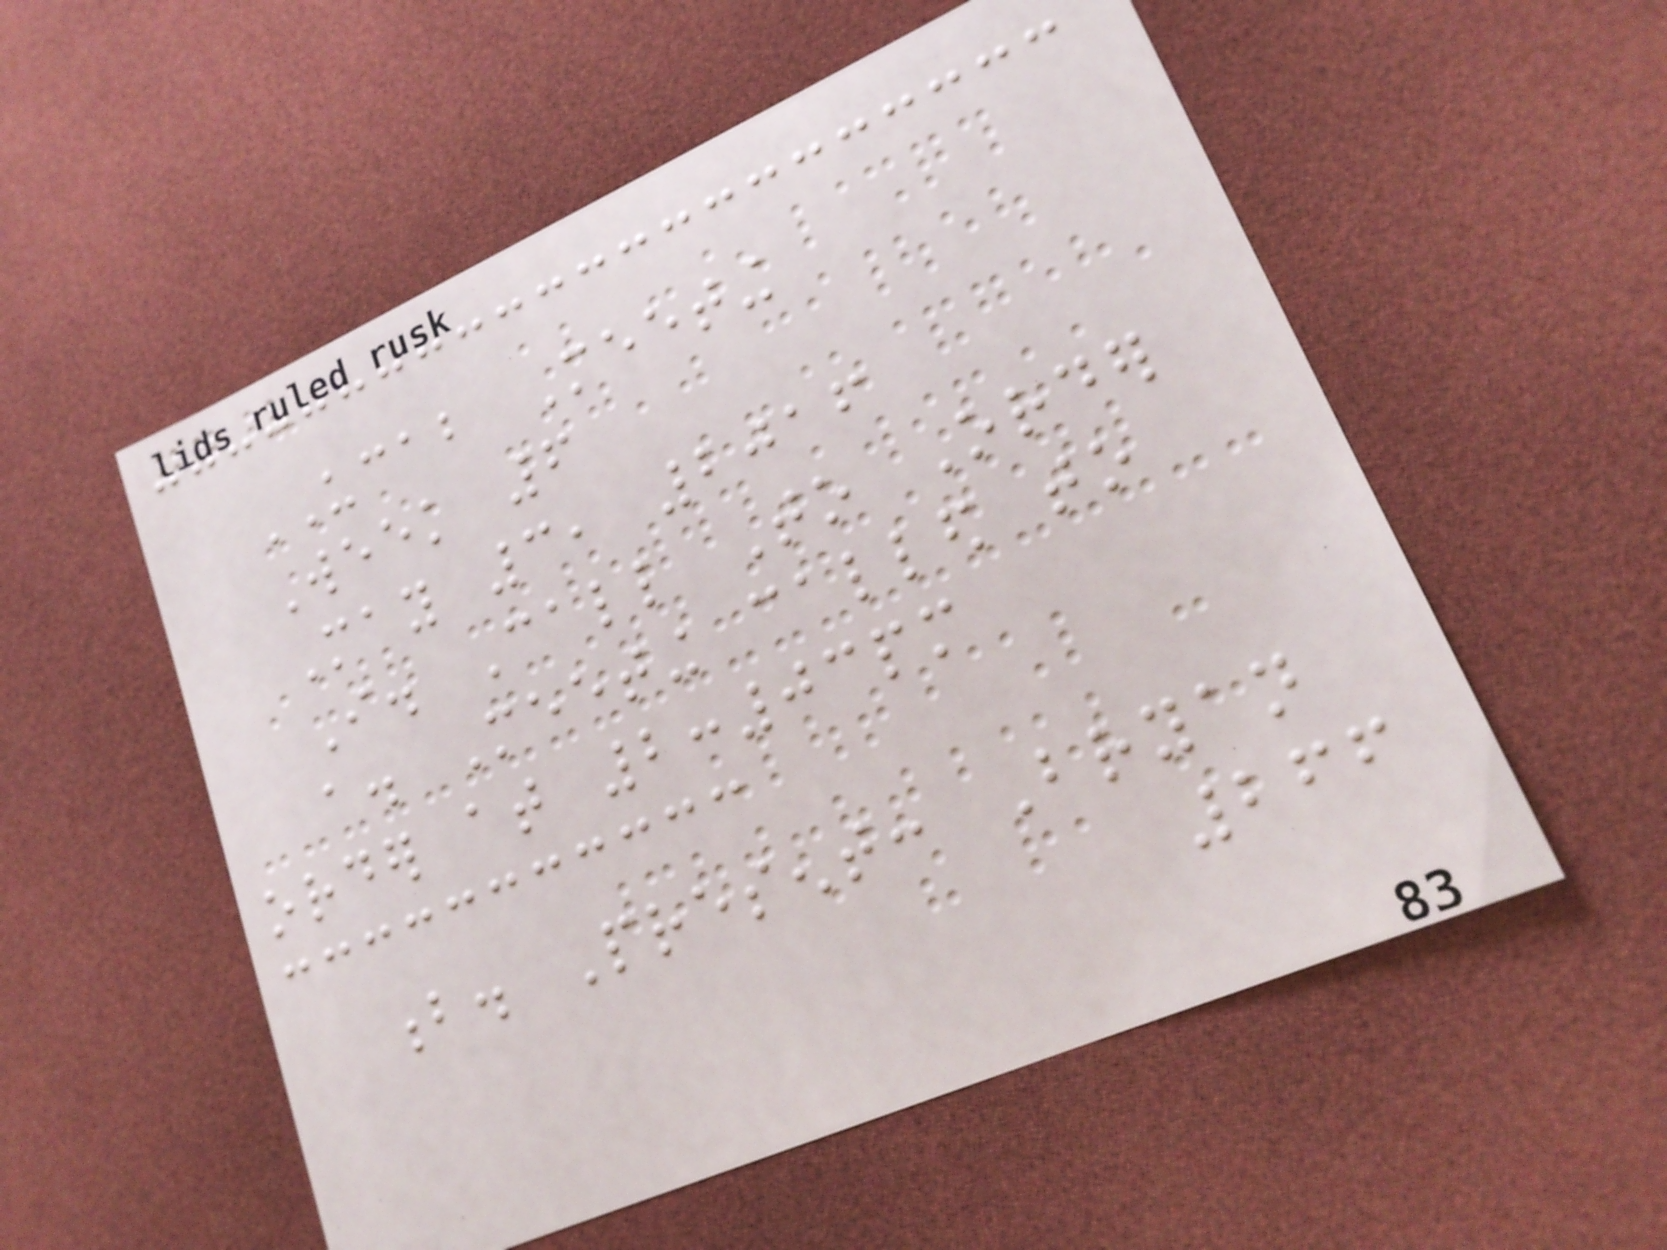UCAB Meeting
Week 6
May 3, 2016
I. Call To Order
a. Meeting called to
order at 2:03pm
b. Present: Bryan
266
